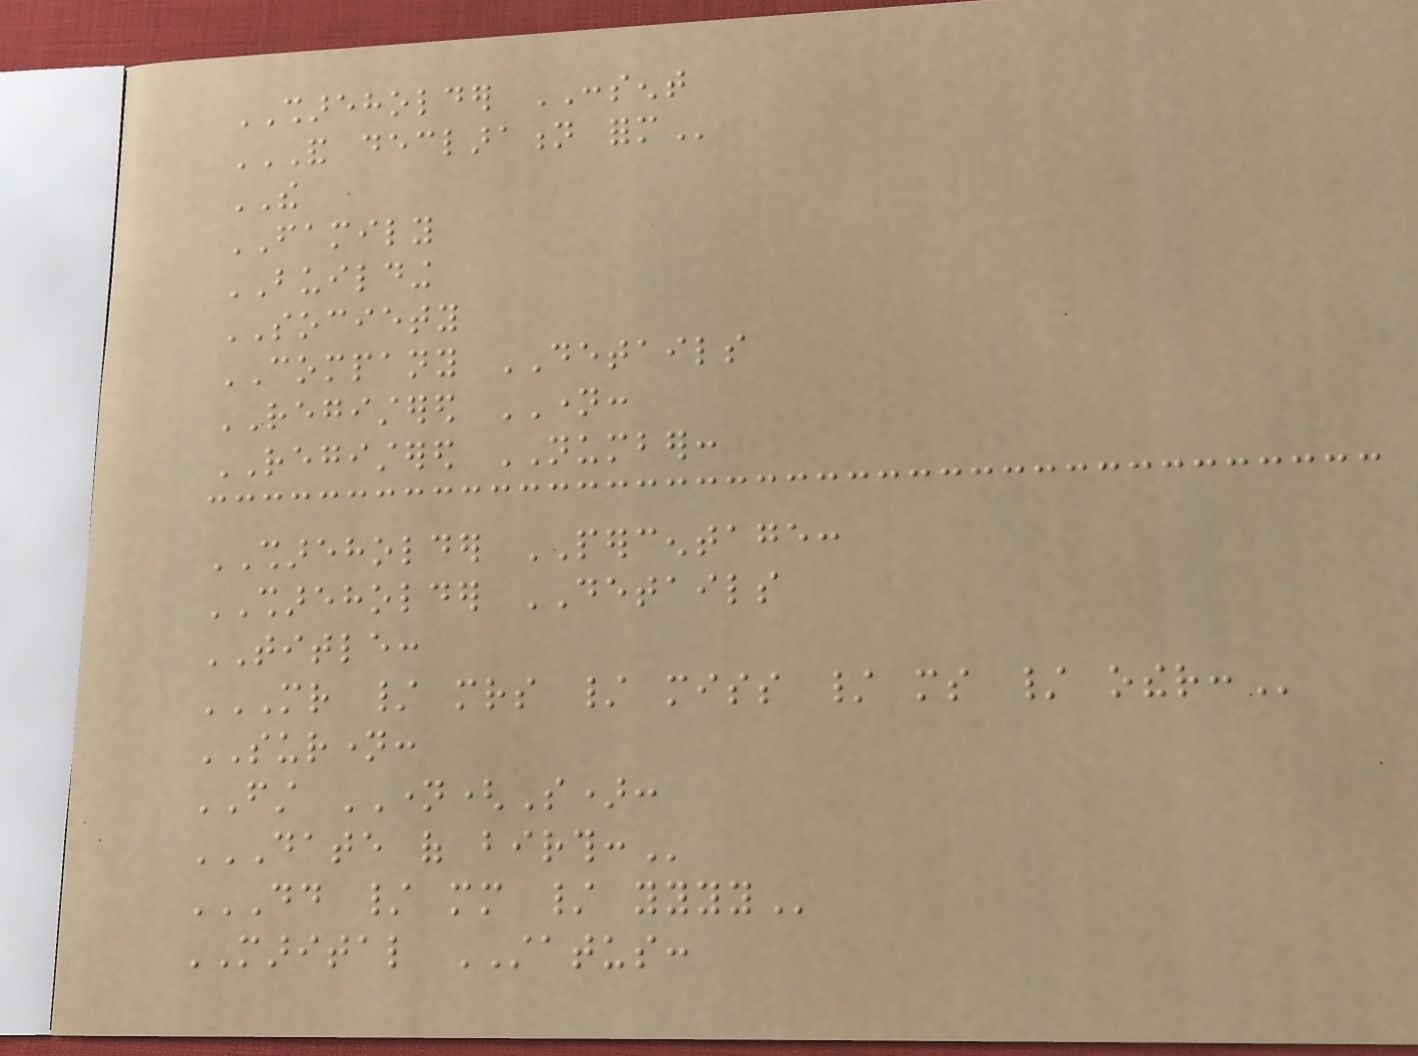SHAREHOLDER CONSENT
AND DECLARATION FORM
THE
FAMILY
BUILDING
SOCIETY
COMPANY DETAILS
REGISTERED NAME:
REGISTERED NUMBER:
SHAREHOLDER PERCENTAGE:
SHAREHOLDER DETAILS
TITLE:
MR / MRS / MISS / MS / OTHER:
SURNAME:
FIRST NAME(S):
DATE OF BIRTH:
DD / MM / YYYY
MARITAL STATUS:
